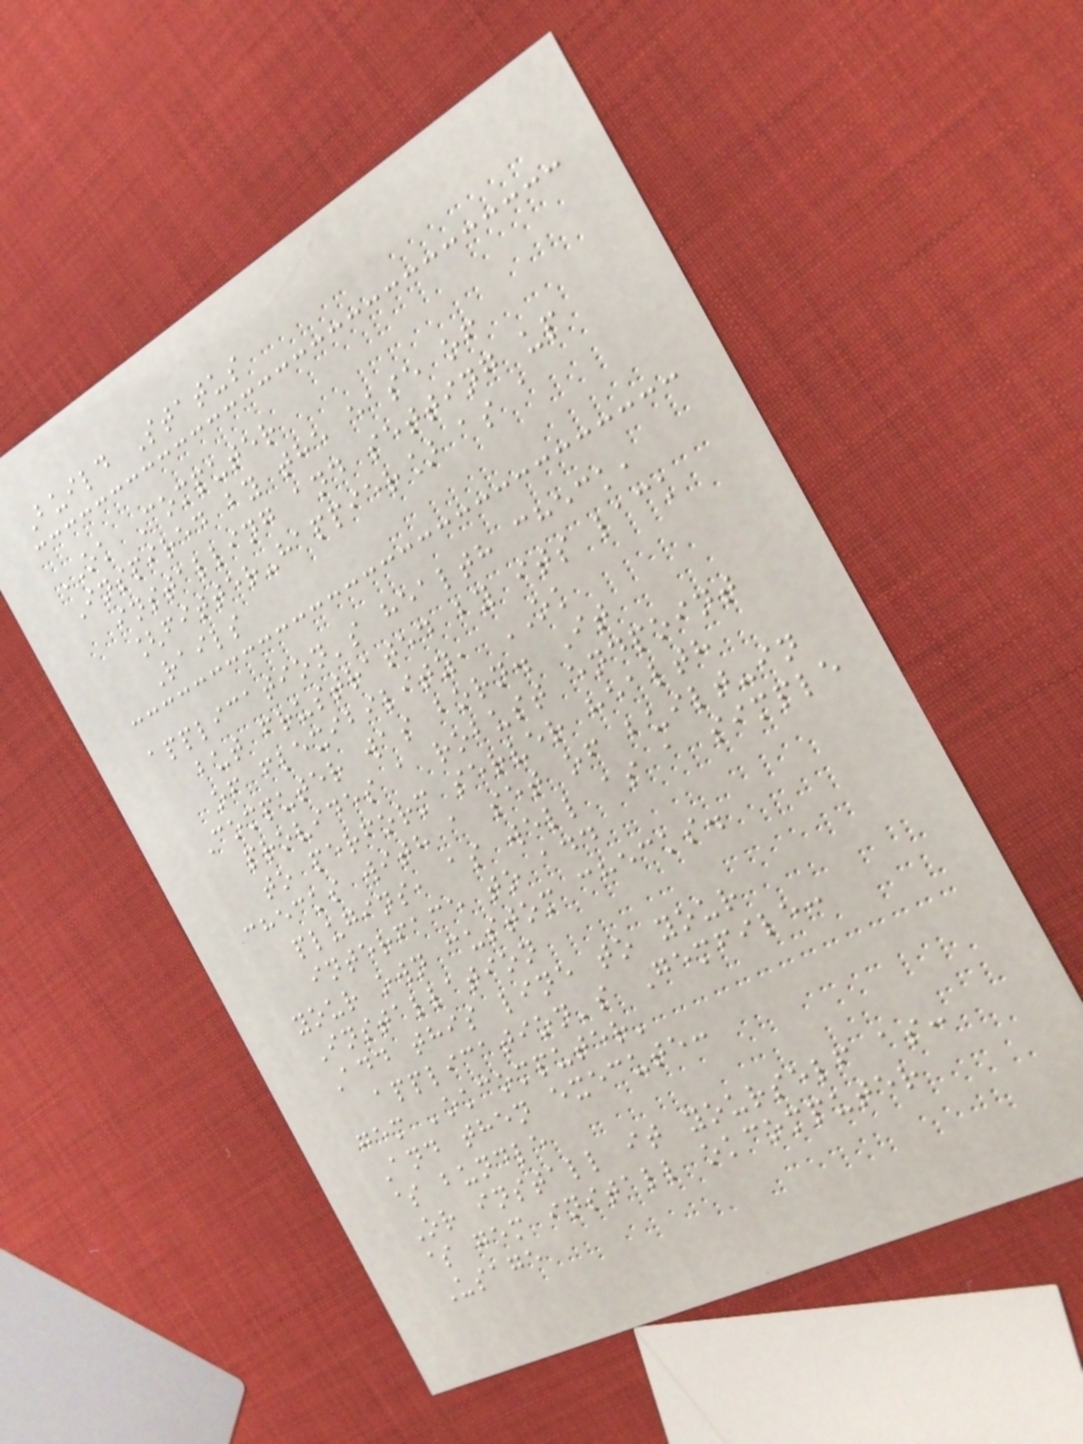Build Status
OK Computer
Inspired by the ease of
installing and setting up
[fitter-happier] as a
Rails
application's health check,
but frustrated by its lack
of flexibility, OK
Computer was born. It
provides a robust endpoint
to perform server health
checks with a set of built-in
plugins, as well as a simple
interface to add
your own custom checks.
Installation
Add this line to your
application's Gemfile:
gem 'okcomputer'
And then execute:
$ bundle
Or install it yourself as:
$ gem install okcomputer
Usage
